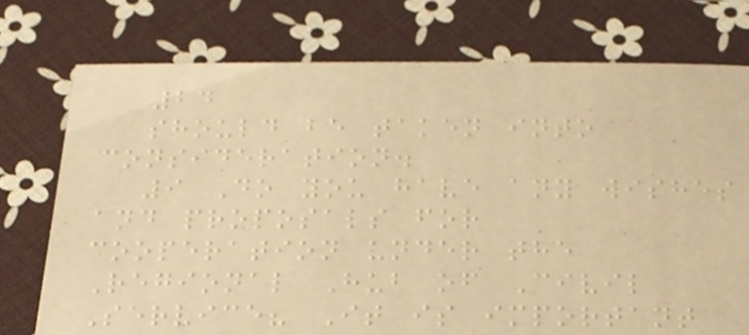24
should be taken into
consideration.
9 Do you have any wishes
and proposals for
cooperation under the
Regional Hub of Civil
Service? It is important
